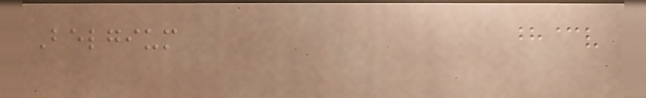Belgium
